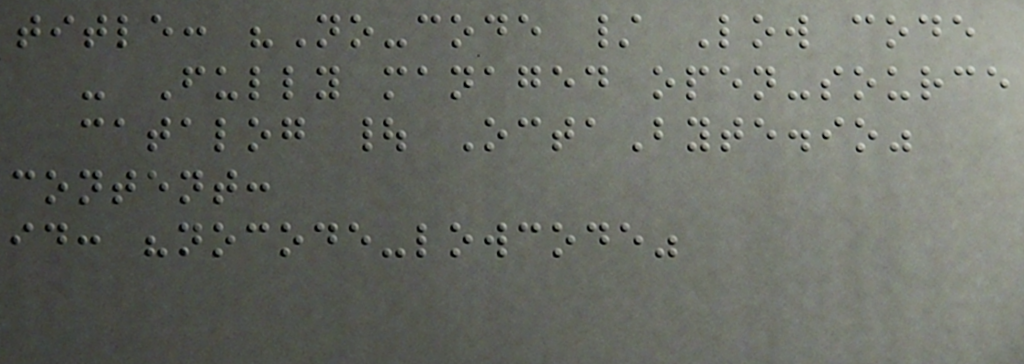title: "No-code / Low code
- Fully managed open-source
catalog | OctaByte.io"
content:
id: "nocode-lowcode"
